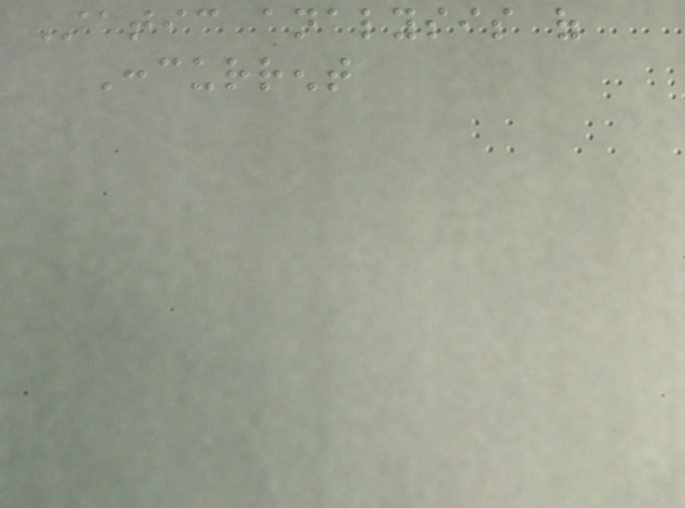Static analysis of
Concurrent
